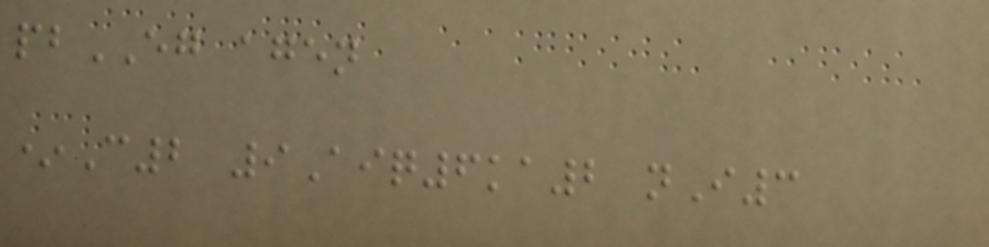pbEG agen
*C2 9Aiq6ka2 nI3
